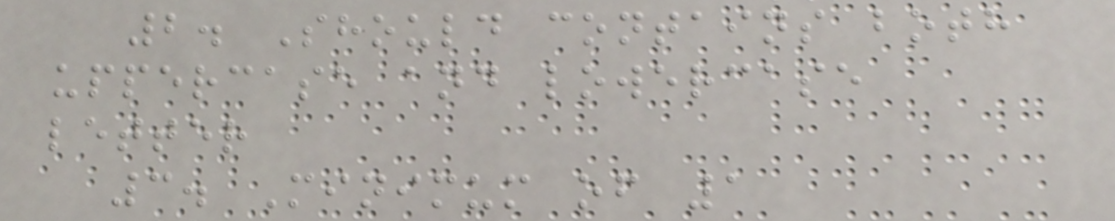2. Should contains both
uppercase and lowercase
letter
3. Minimum of 1
